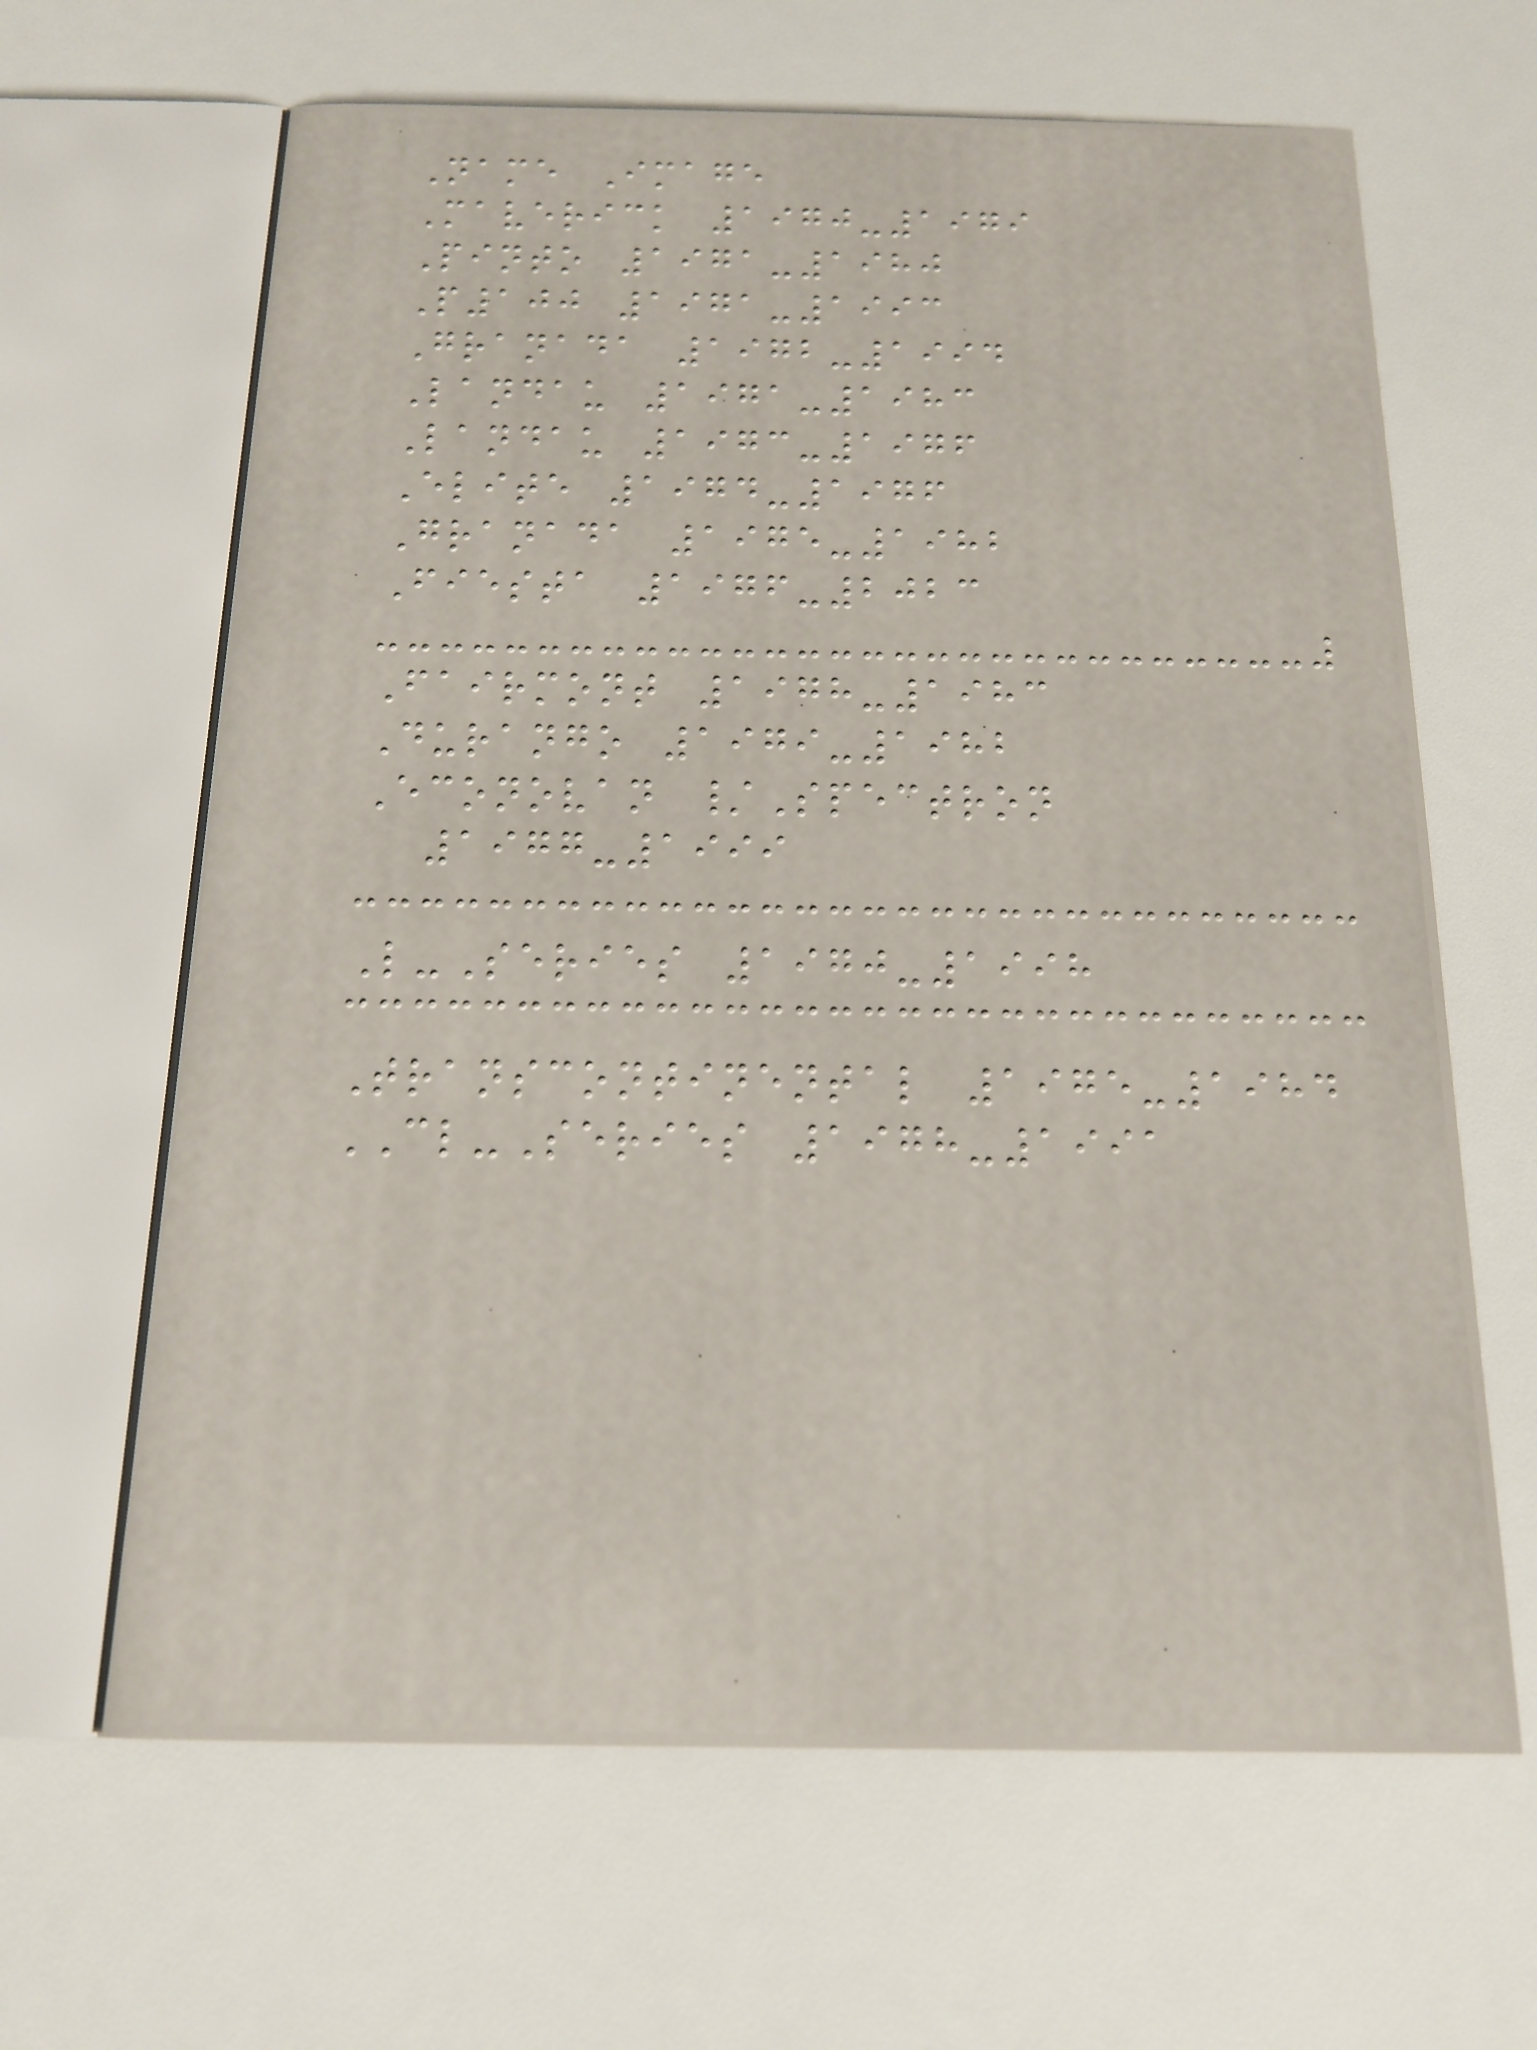Name Image
Maverick 1970-1979
Pinto 1971-1980
P100 1971-1993
Granada 1972-1994
Landau 1971-1983
Landau 1973-1976
Elite 1974-1976
Granada 1975-1982
Fiesta 1976-2023
Fairmont 1978-1983
Durango 1979-1982
Econovan /Spectron
1977-1999
L-Series 1970-1998
Transcontinental 1975-1984
CL-Series 1978-1991
